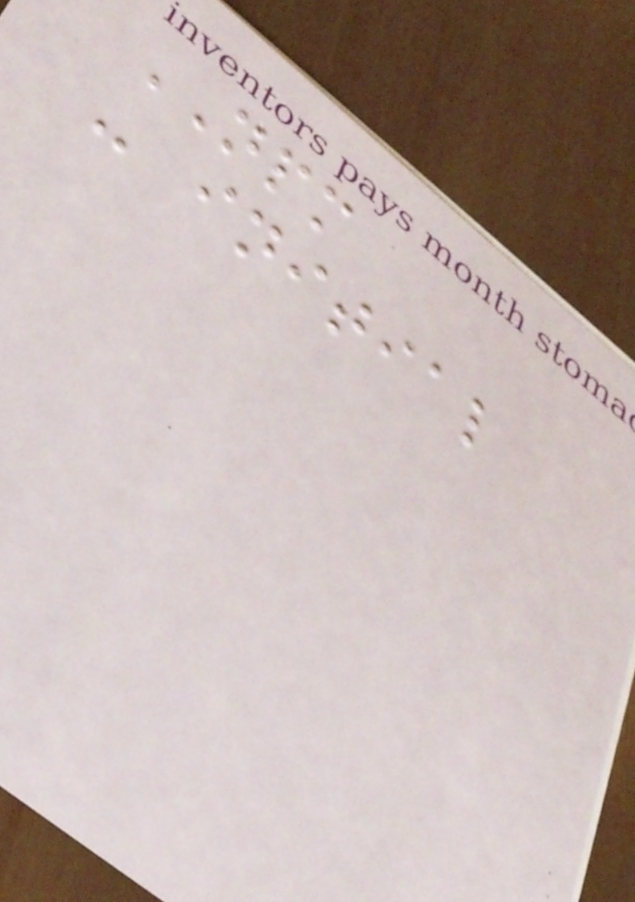NPM
- initial
